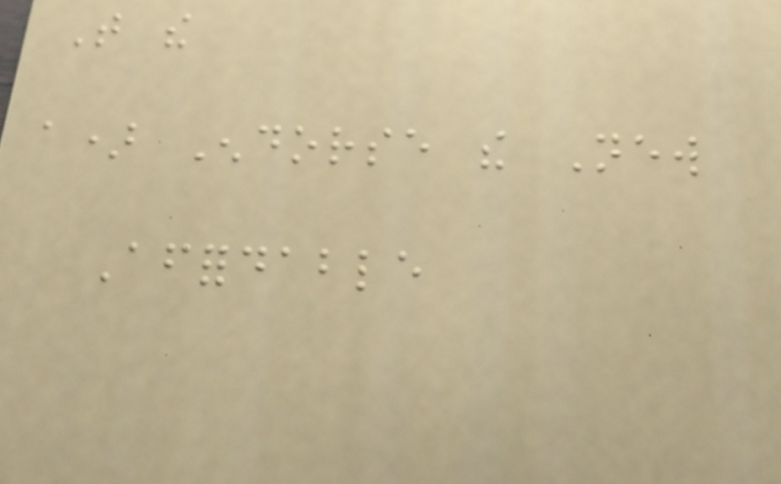That the
a) Endorse the New
Affordable
